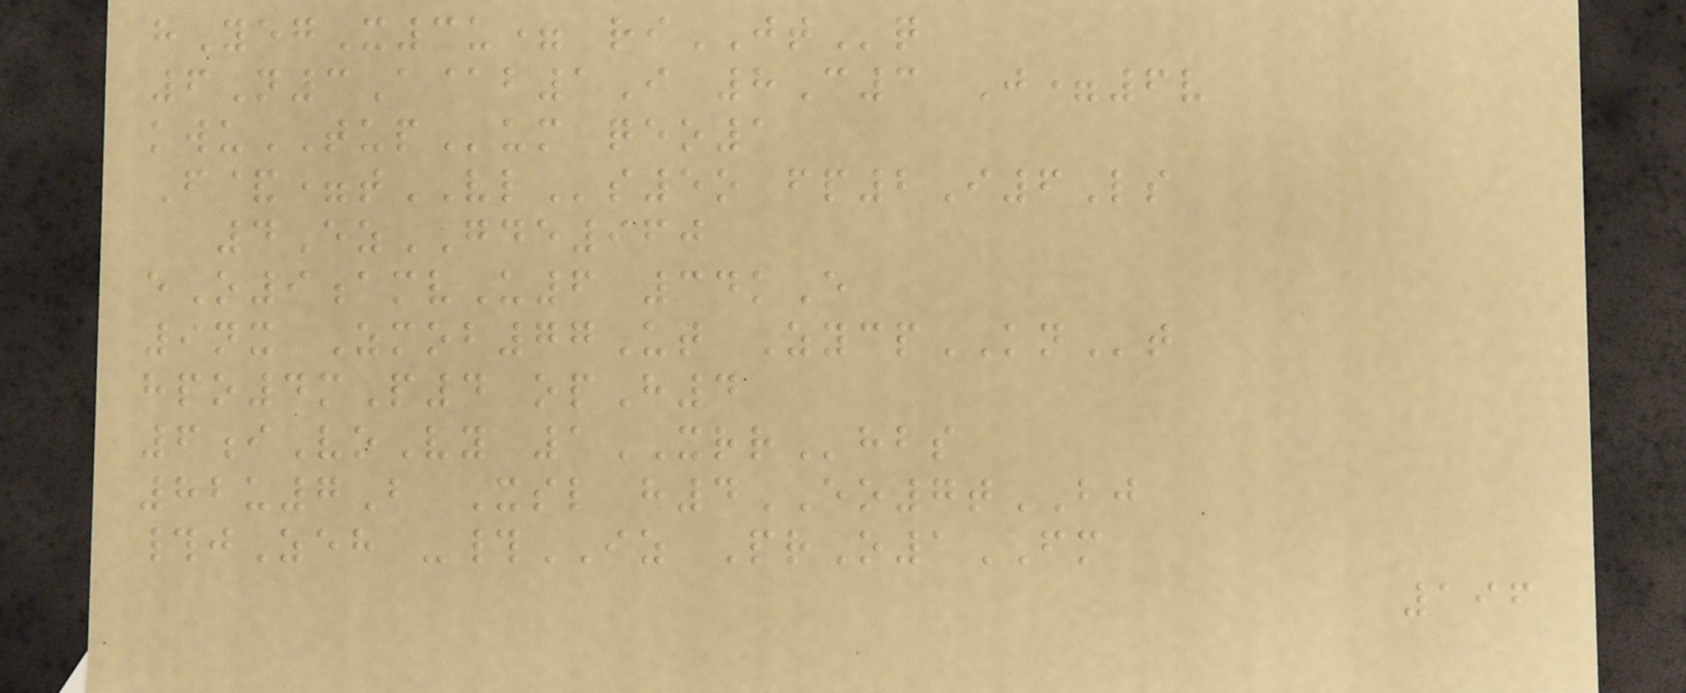hYegX3u= riJTq
6N3A@b1I 8C3 J=6v
kwuTUPum qeo1
F&=tVLs5o fp2I6Ls
4EzGDE960
eO9amvU6 34kE
9nx Zmob77Ut ZycpKNt
hpo4mP4 opH4
6iVoVy 1XRRhbs
82u7B Xsl h4EO7tBJ
#jZeh -#IZ PrO1FM
196
